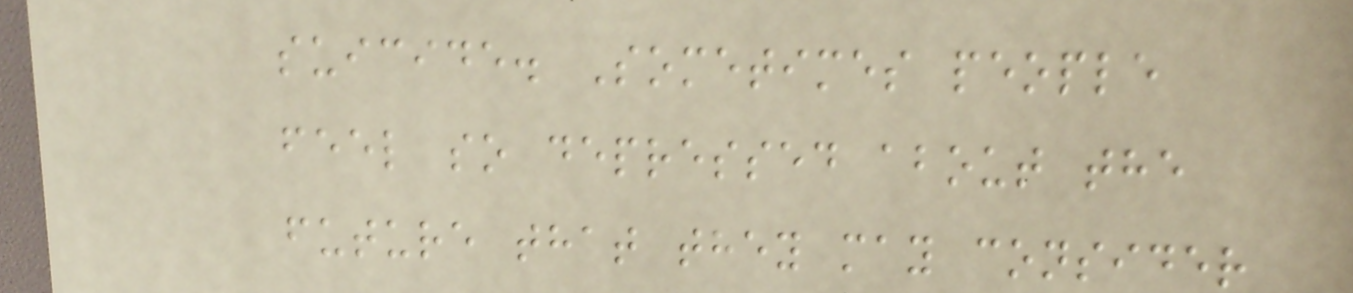suicide. Sometimes people
feel so depressed about the
future that they may consider
